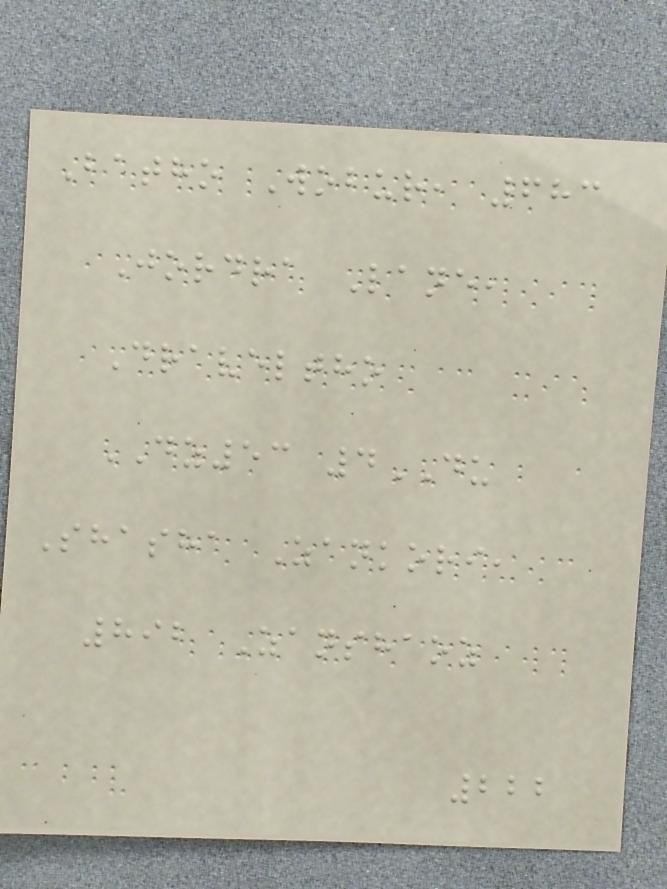Batho Wobur, 683
Jordra Lane,
Draveltho
DZ53 4DU
Shasha Zankori,
892 Zanshaoz
222
